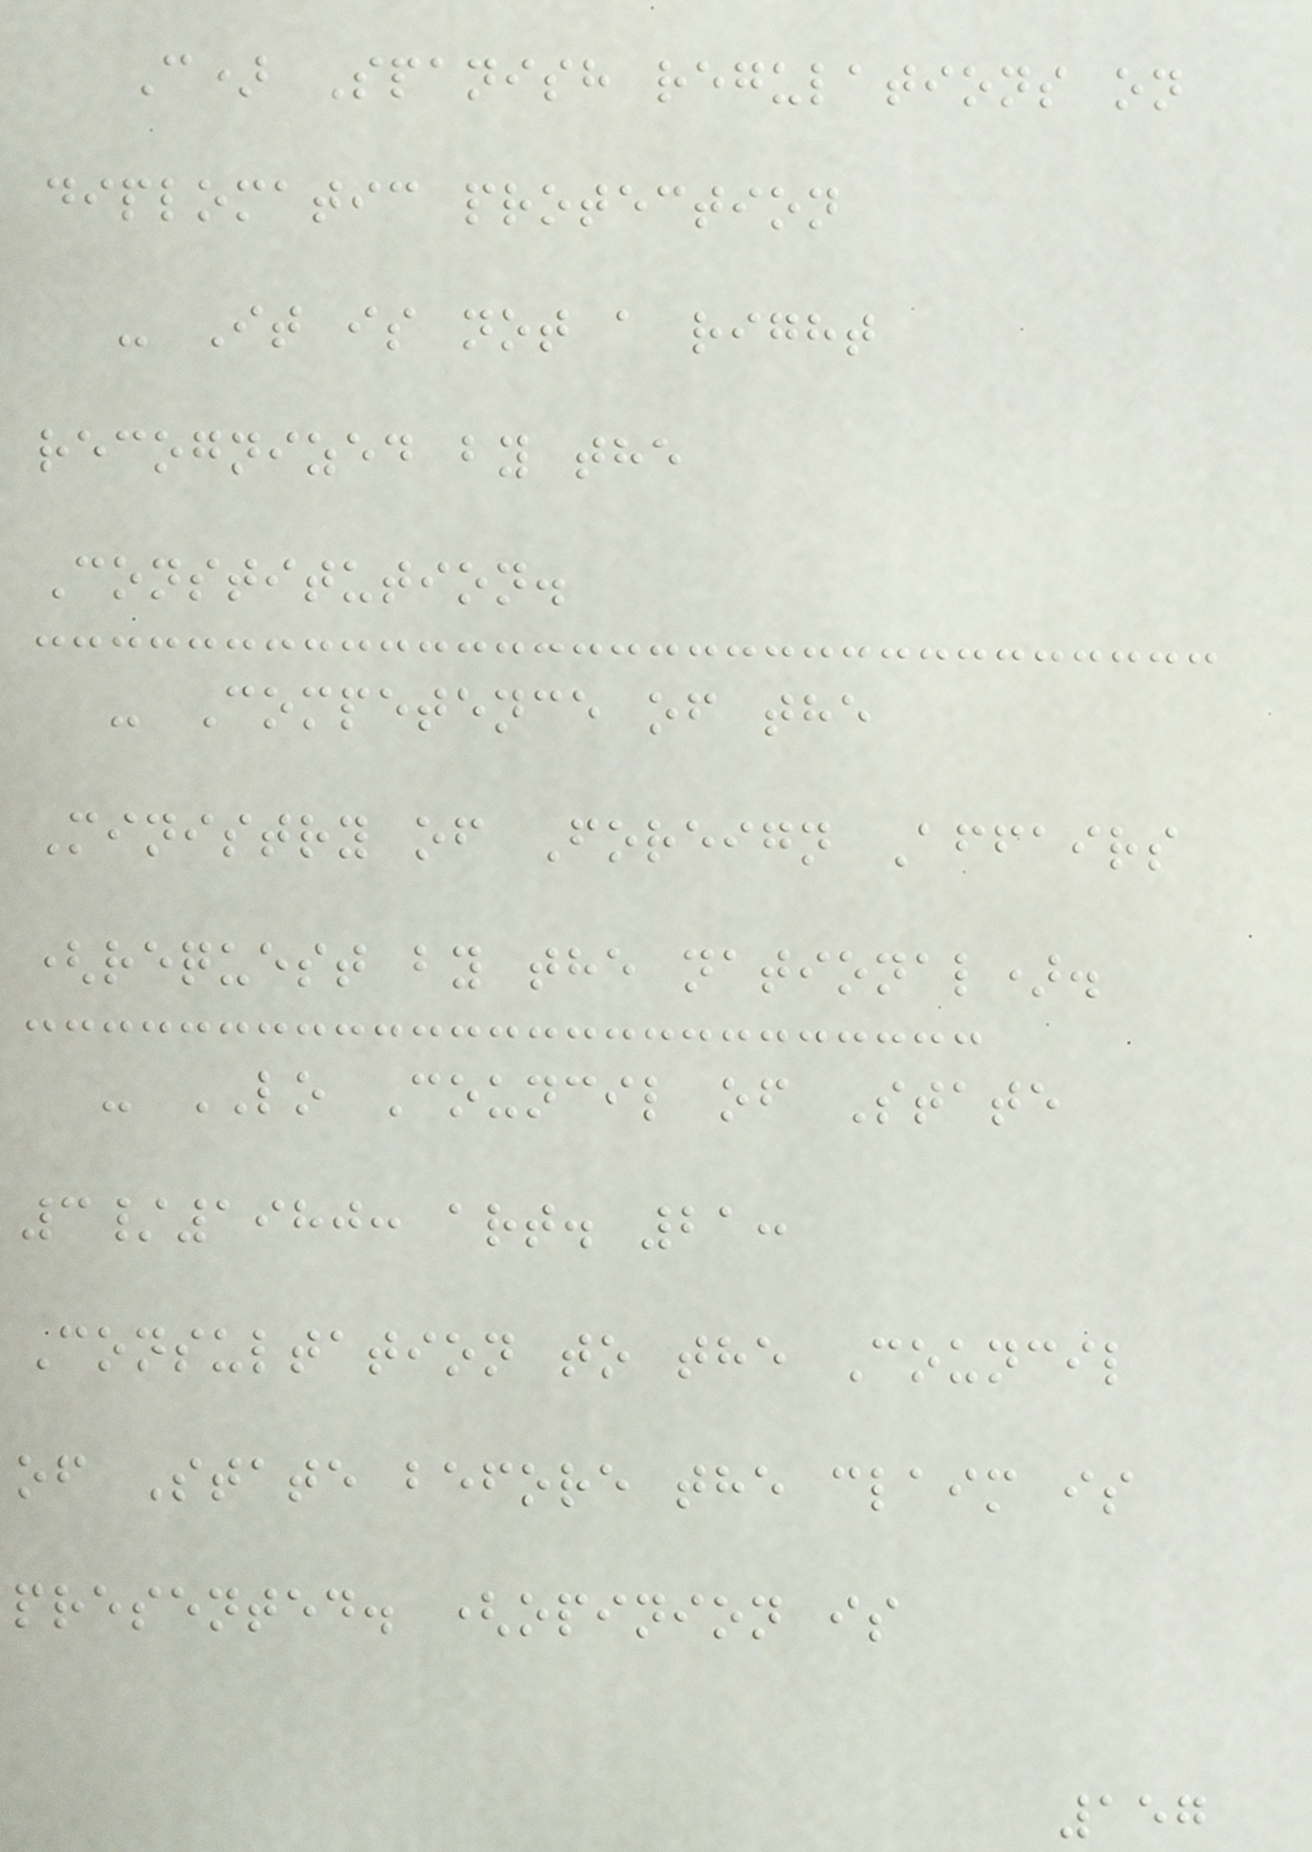C) Spanish regulations on
diplomatic protection
- It is not a right
recognized by the
Constitution.
- Competence of the
Ministry of Foreign Affairs
(request by the national).
- LO Council of State
3/1980: art. 21:
Consultation to the Council
of State before the claim is
presented. (opinion is
157
